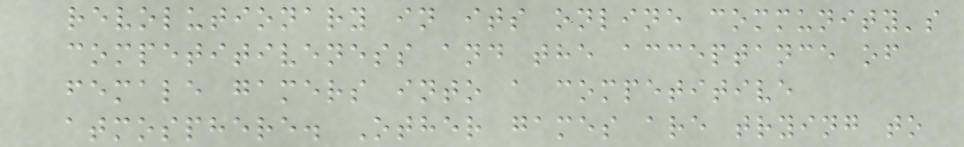revolutionary in its online community's
competitiveness and the acceptance of
female gamers into a competitive
atmosphere. Other games are trying to
